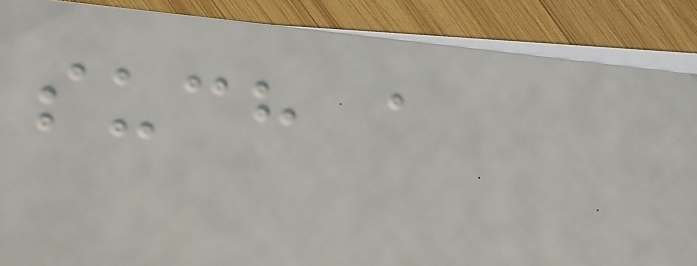such a
